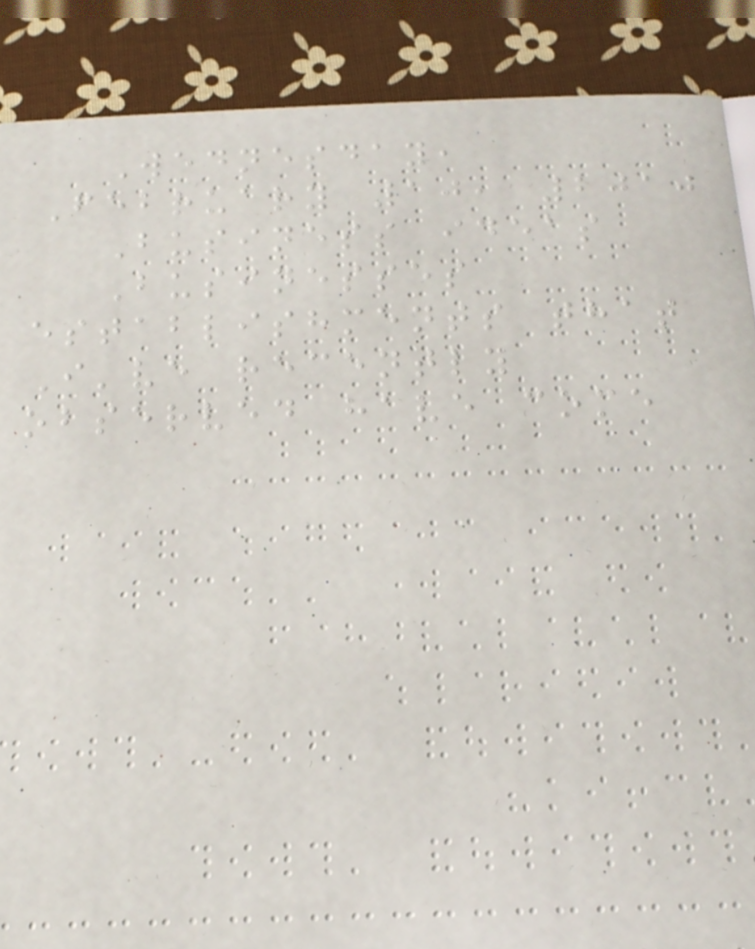Wednesday,
February 10, 2010
Business ideas
Businesses
establishments that
I've recently
observed have come
